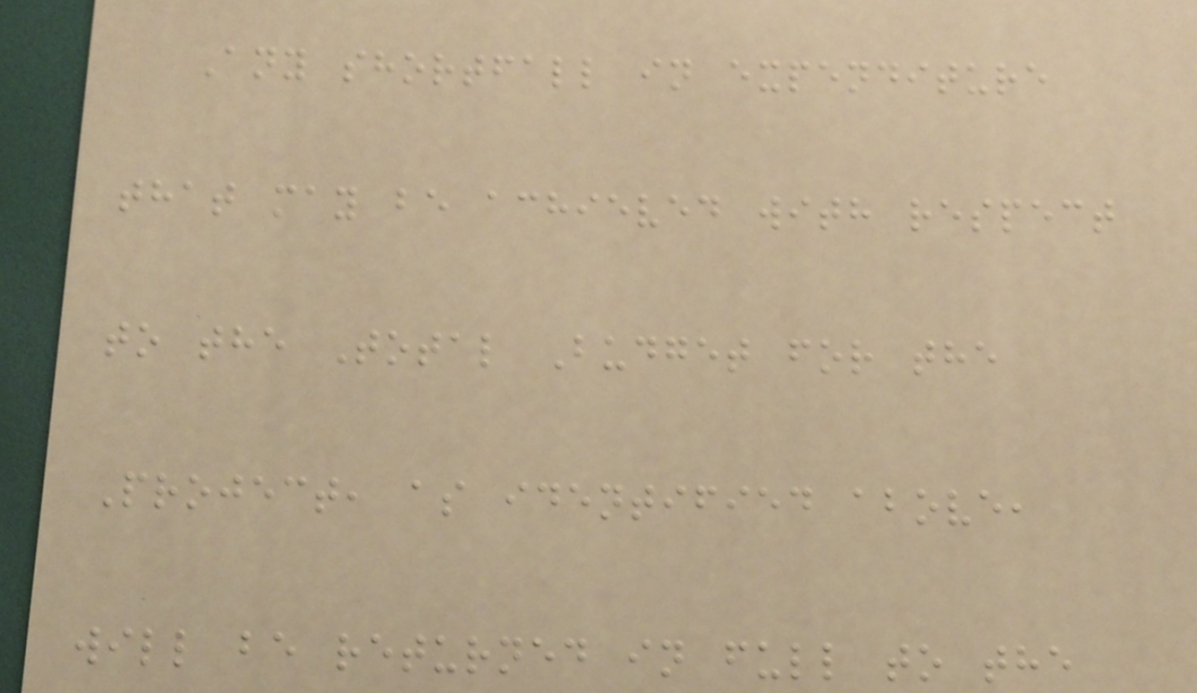Any shortfall in expenditure
that may be achieved with respect
to the Total Budget for the
Project, as identified above,
will be returned in full to the
